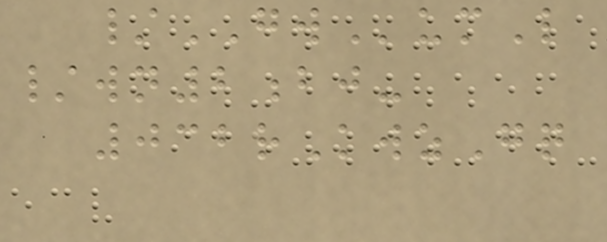/GWumL
/wn2bj-
032rKwzGq
